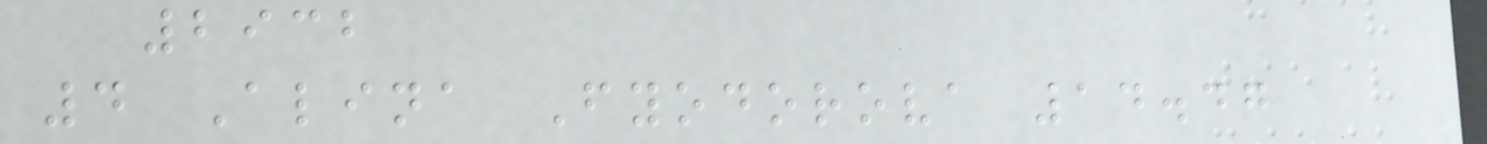2932
4 Alina Fyodorova 14.47
